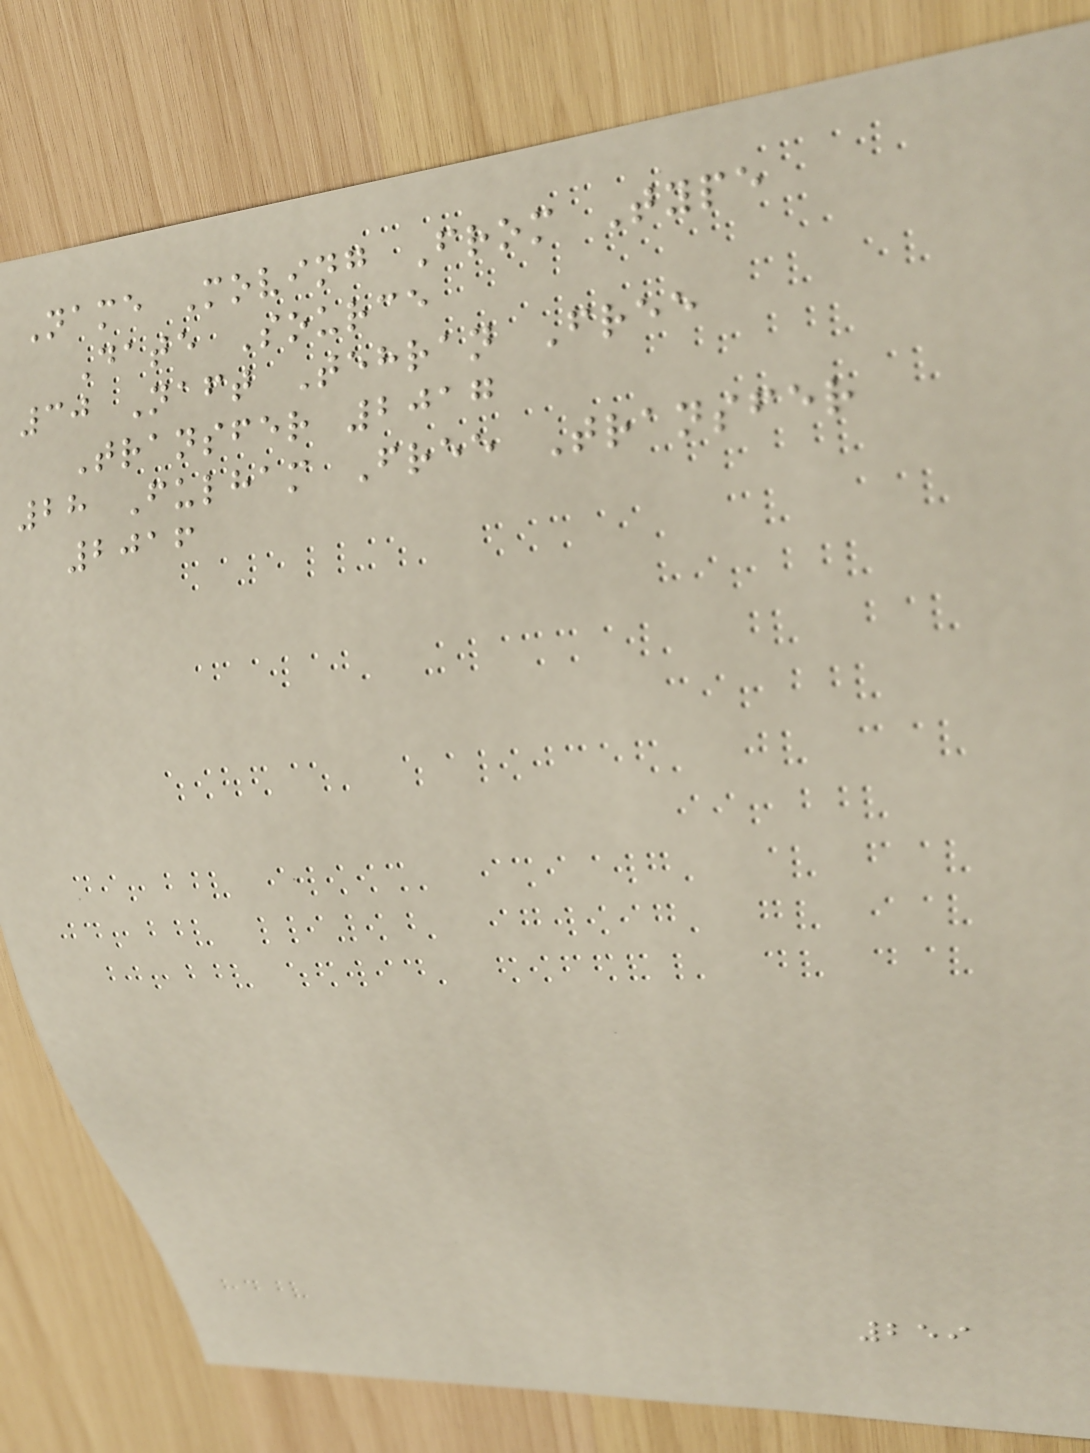Name Moving From Type
Date Source
30 Naft Tehran Free
Transfer 2017
28 Fulham Free Transfer
2016
259
